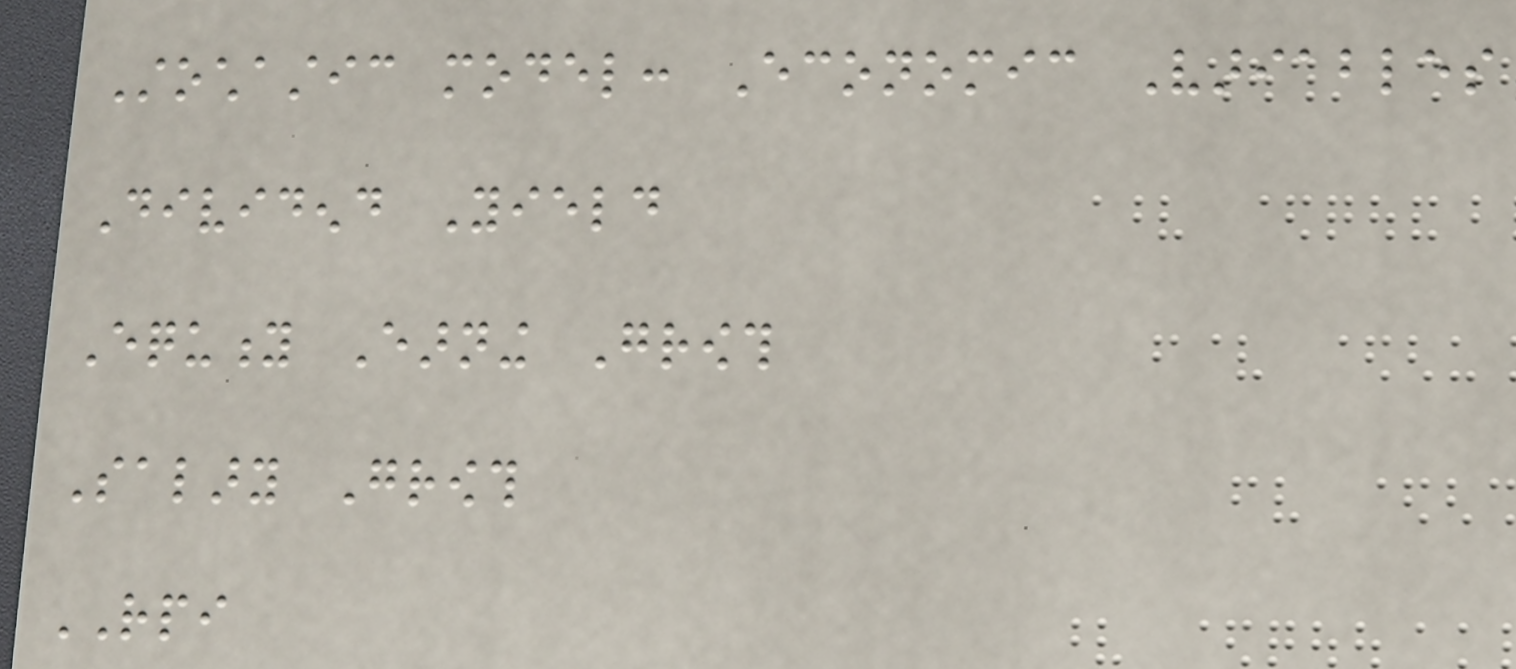Stochastic model: Economic Variables
Dividend Yield
Equity Earning Growth
Salary Growth
RPI
